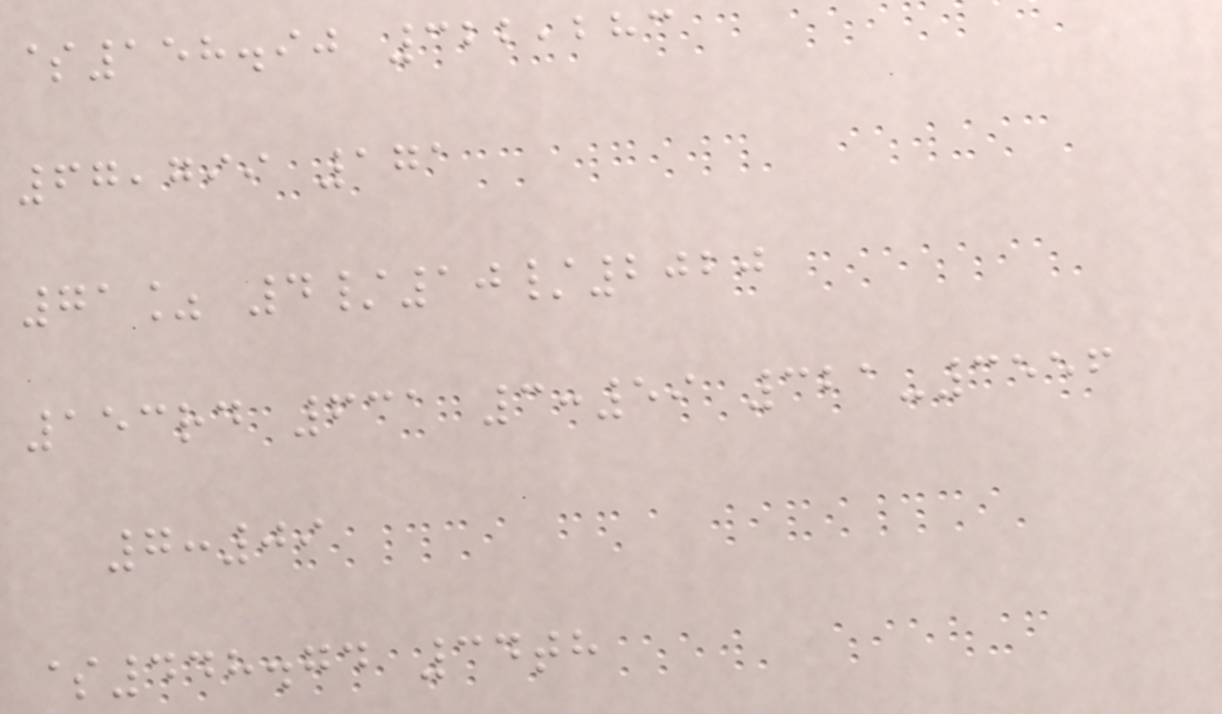$158.90 322,283
67,799 171
71% 4/10/2020
153rd 631 3:59 321-3556
7:09
$448.74 34th
